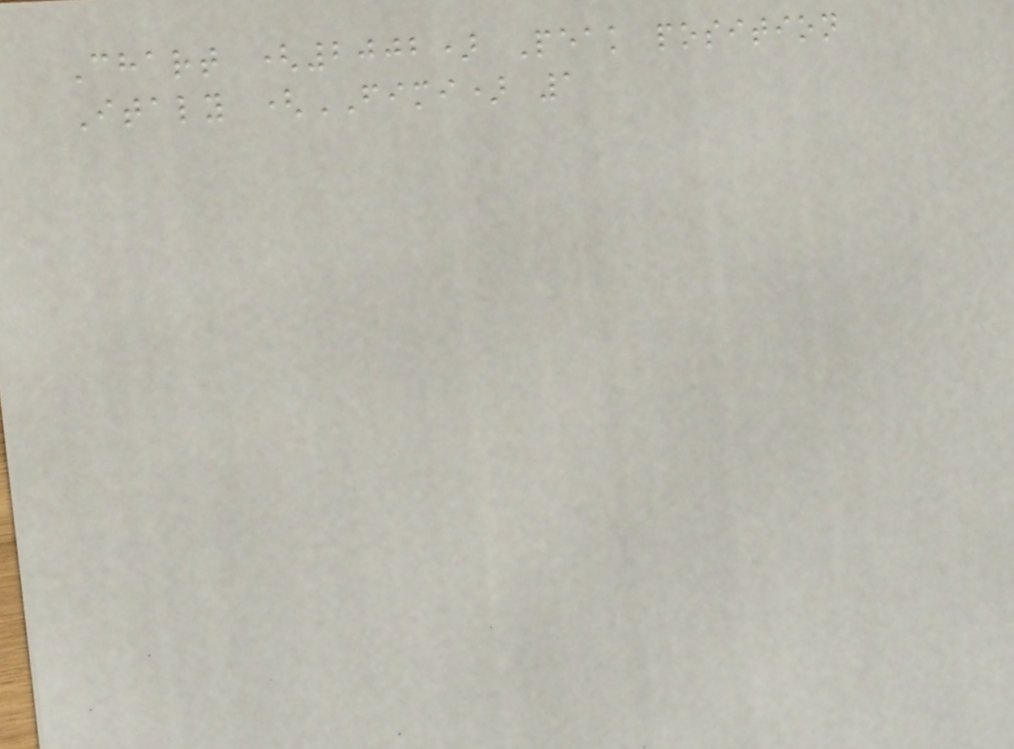Chart (2002) Peak position
Italy (FIMI) 1
